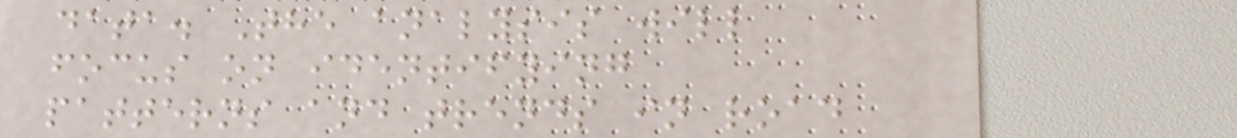data. The analysis will
focus on identifying
patterns and trends in road
